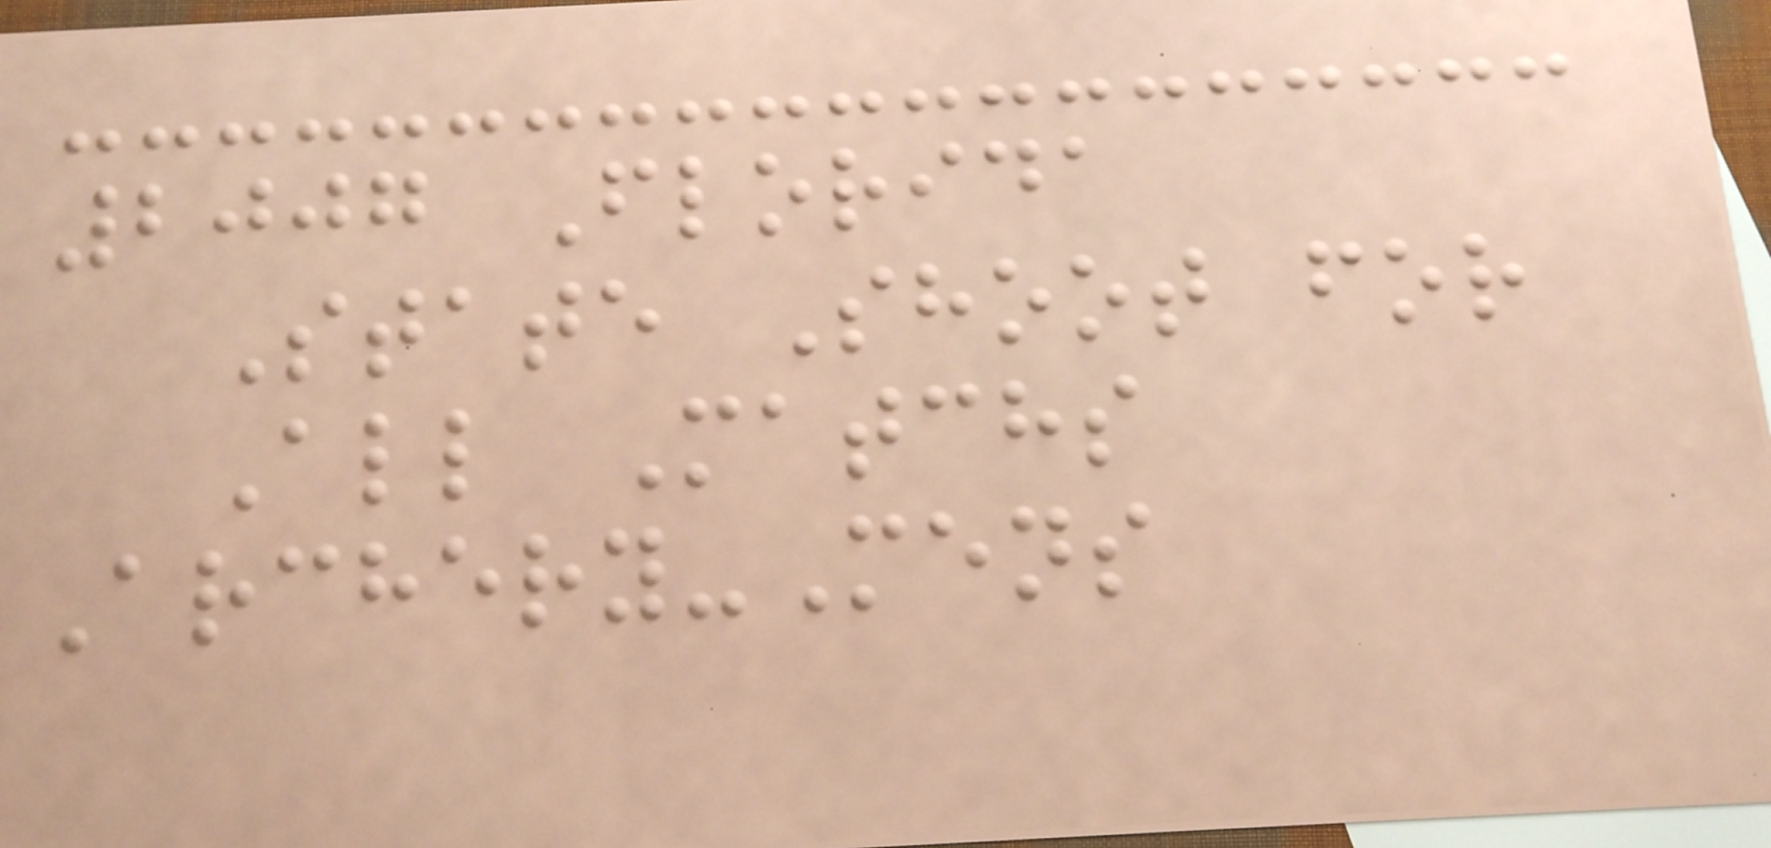2007 Florida
State Shoot for
All Matchs
Archery-Mens
